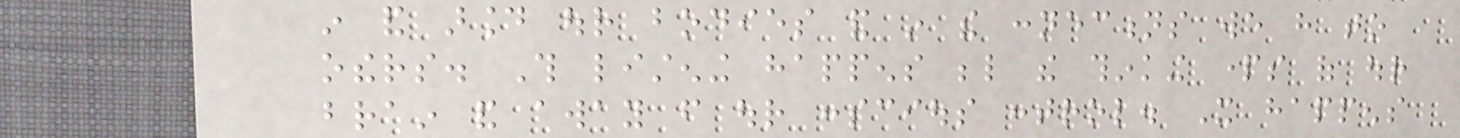in and around our bodies and in the connections we have to
others. This listening happens below the thinking parts of our
brain and away from our conscious control. It happens
